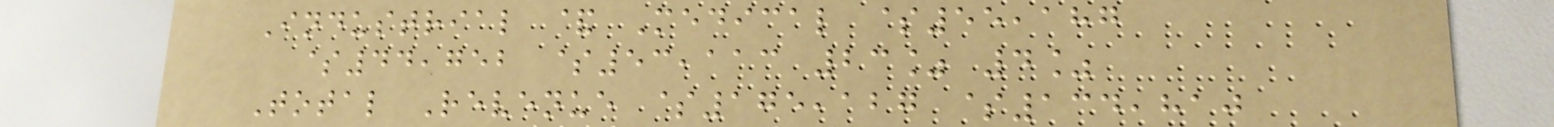Industrial & Medical $55,187
$44,752 $53,113 23% 4%
Total Revenue $175,127 $134,810
